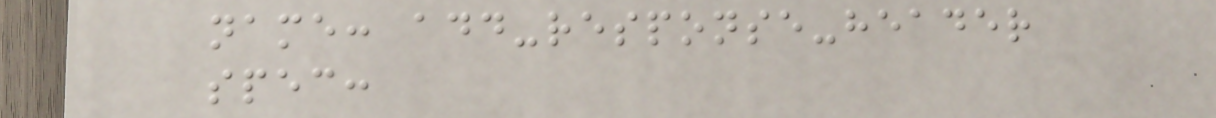name: add-response-header
spec:
